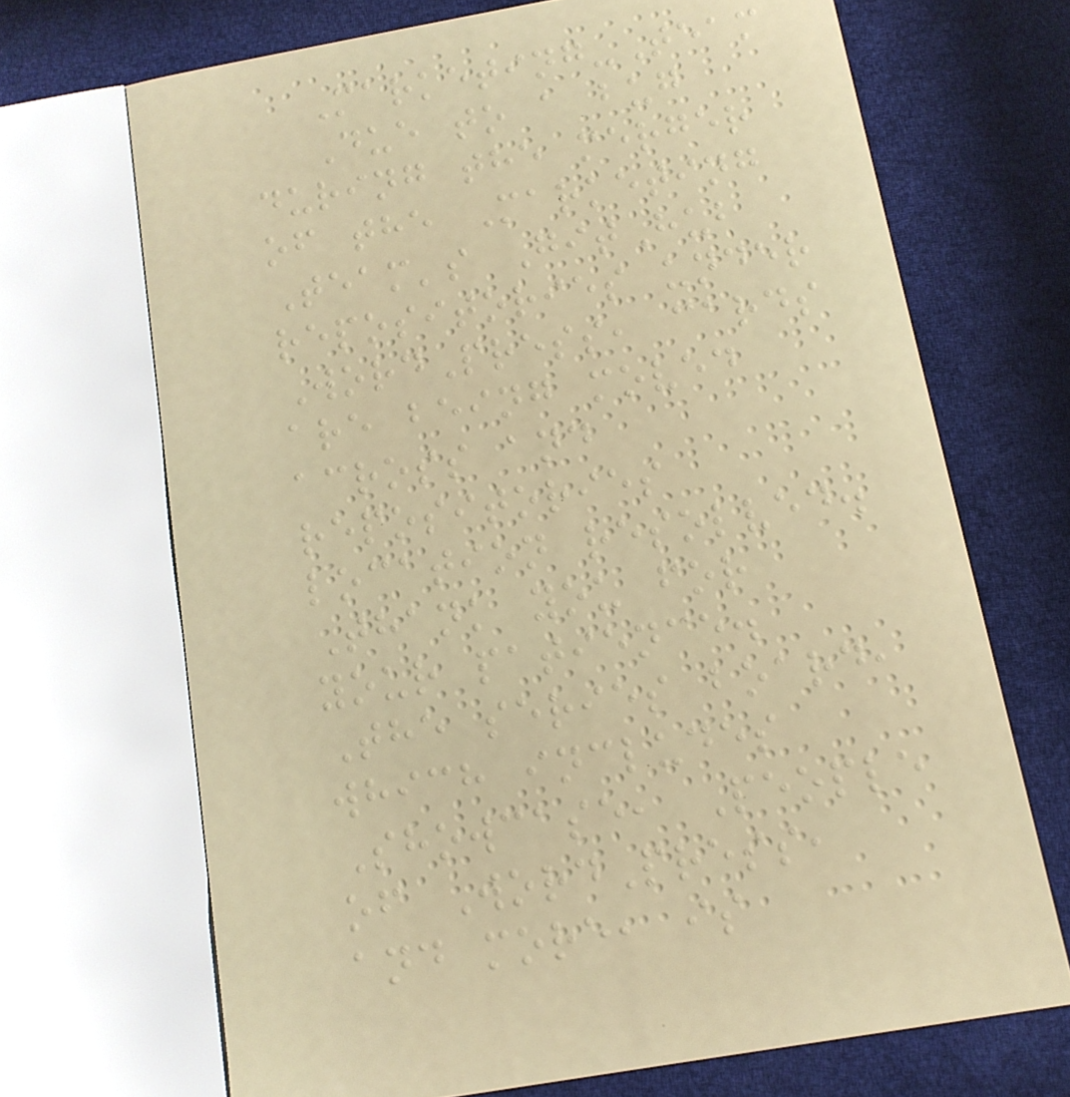Marketing-Team
Due to a bug
during the merger
of the Marketing
Team's GitHub
repositories under
WordPress, cards
are being moved
across and
repositories
location resolved.
Thank you for
your patience.
The series board,
which includes
Showcase, People
of WordPress,
and more, is
